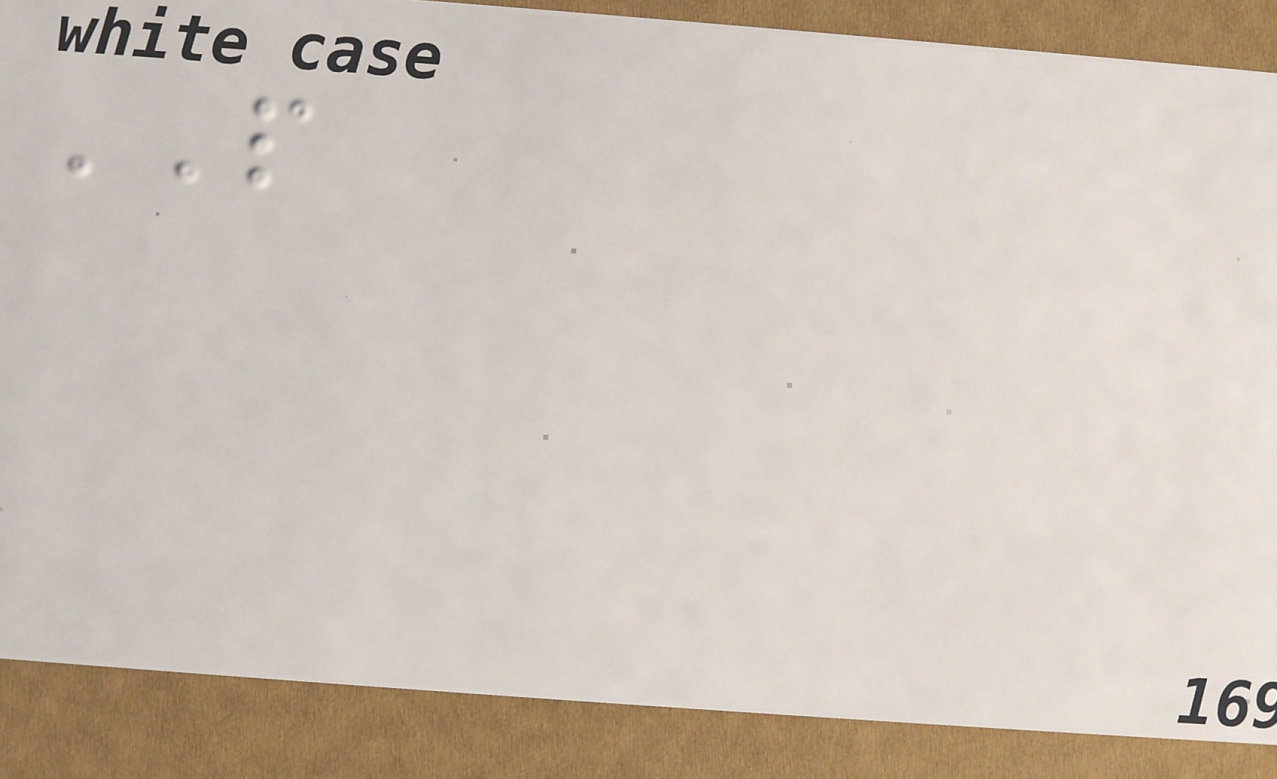PEOPLE
